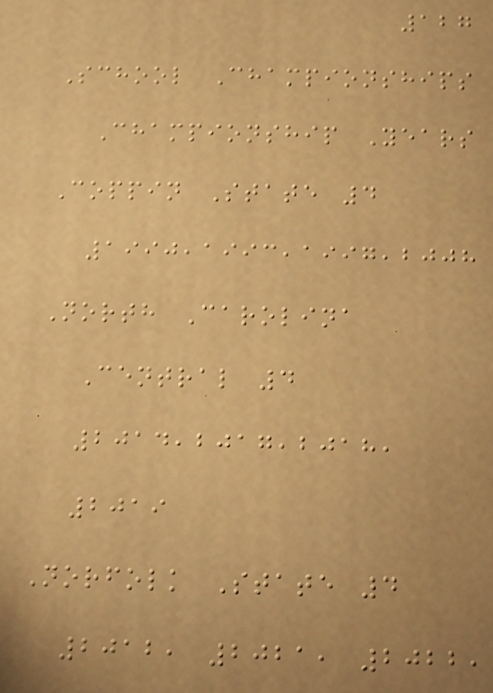127
School Championships
Championship Years
Coppin State 4
1990,1993,1997,2008
North Carolina
Central 4
2014,2017,2018,
2019
Norfolk State 4
2012, 2021, 2022,
